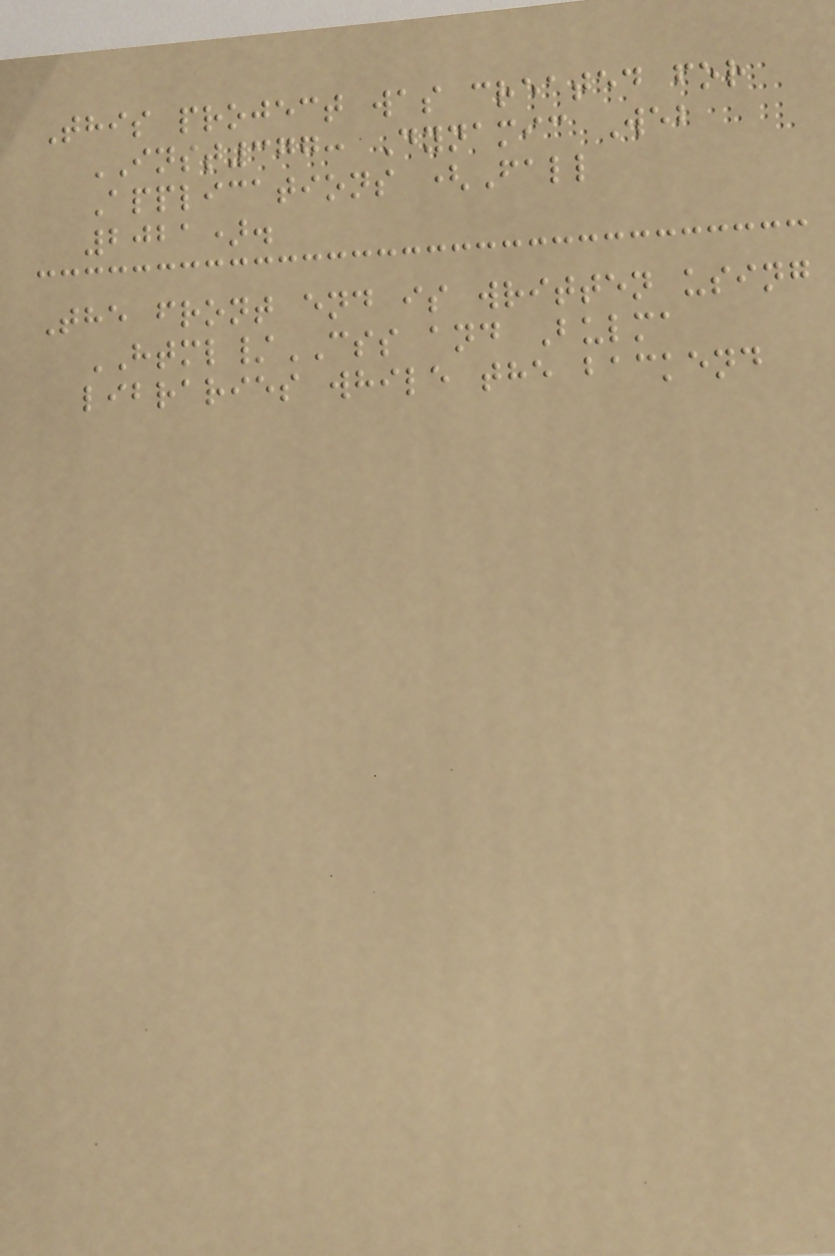This project was created for
INST377: Dynamic Web
Applications (Fall
2021).
The front end is written using
HTML/CSS and Bulma
libraries while the backend
